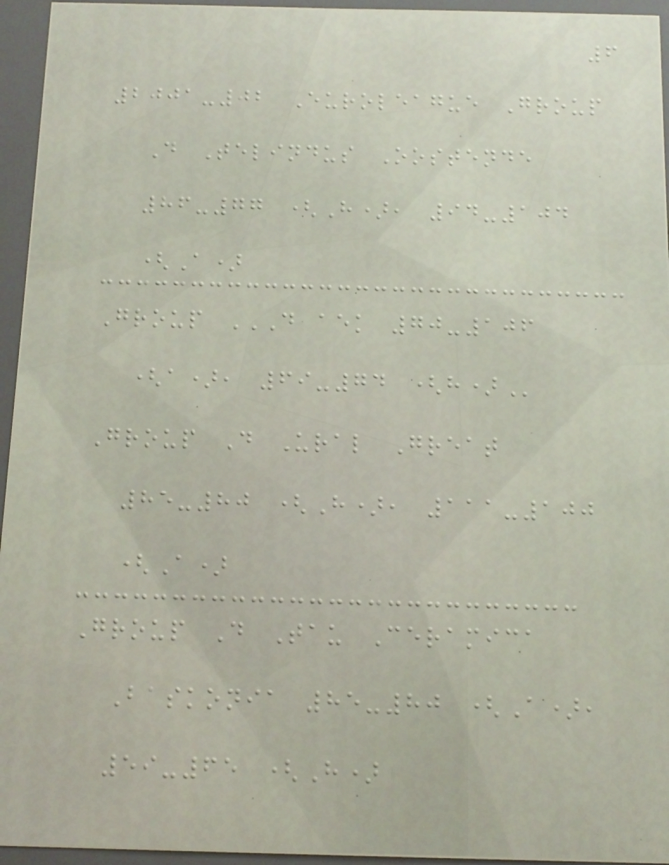6
2001-02 Euroleague Group
D Telindus Oostende
86-77 (H), 94-104
(A)
Group D AEK 70-106
(A), 69-74 (H)
Group D Ural Great
85-80 (H), 111-100
(A)
Group D Tau Ceramica
Baskonia 85-80 (A),
59-65 (H)
